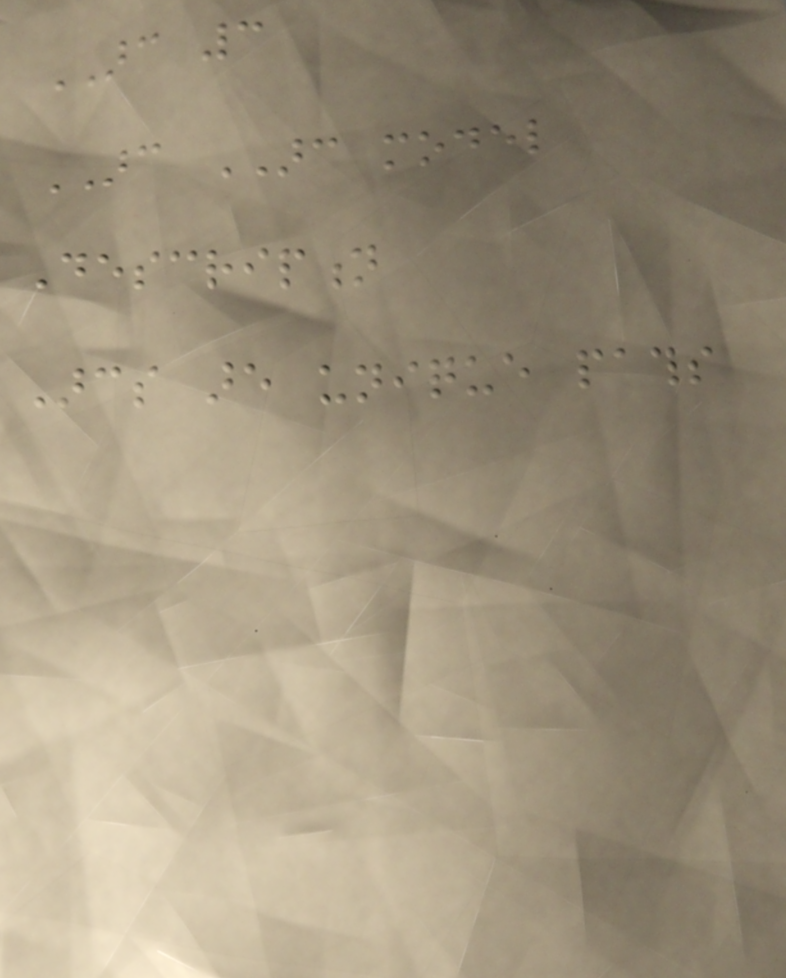ARC 3
ARC ARC model
Description
Arcs are unique paths
